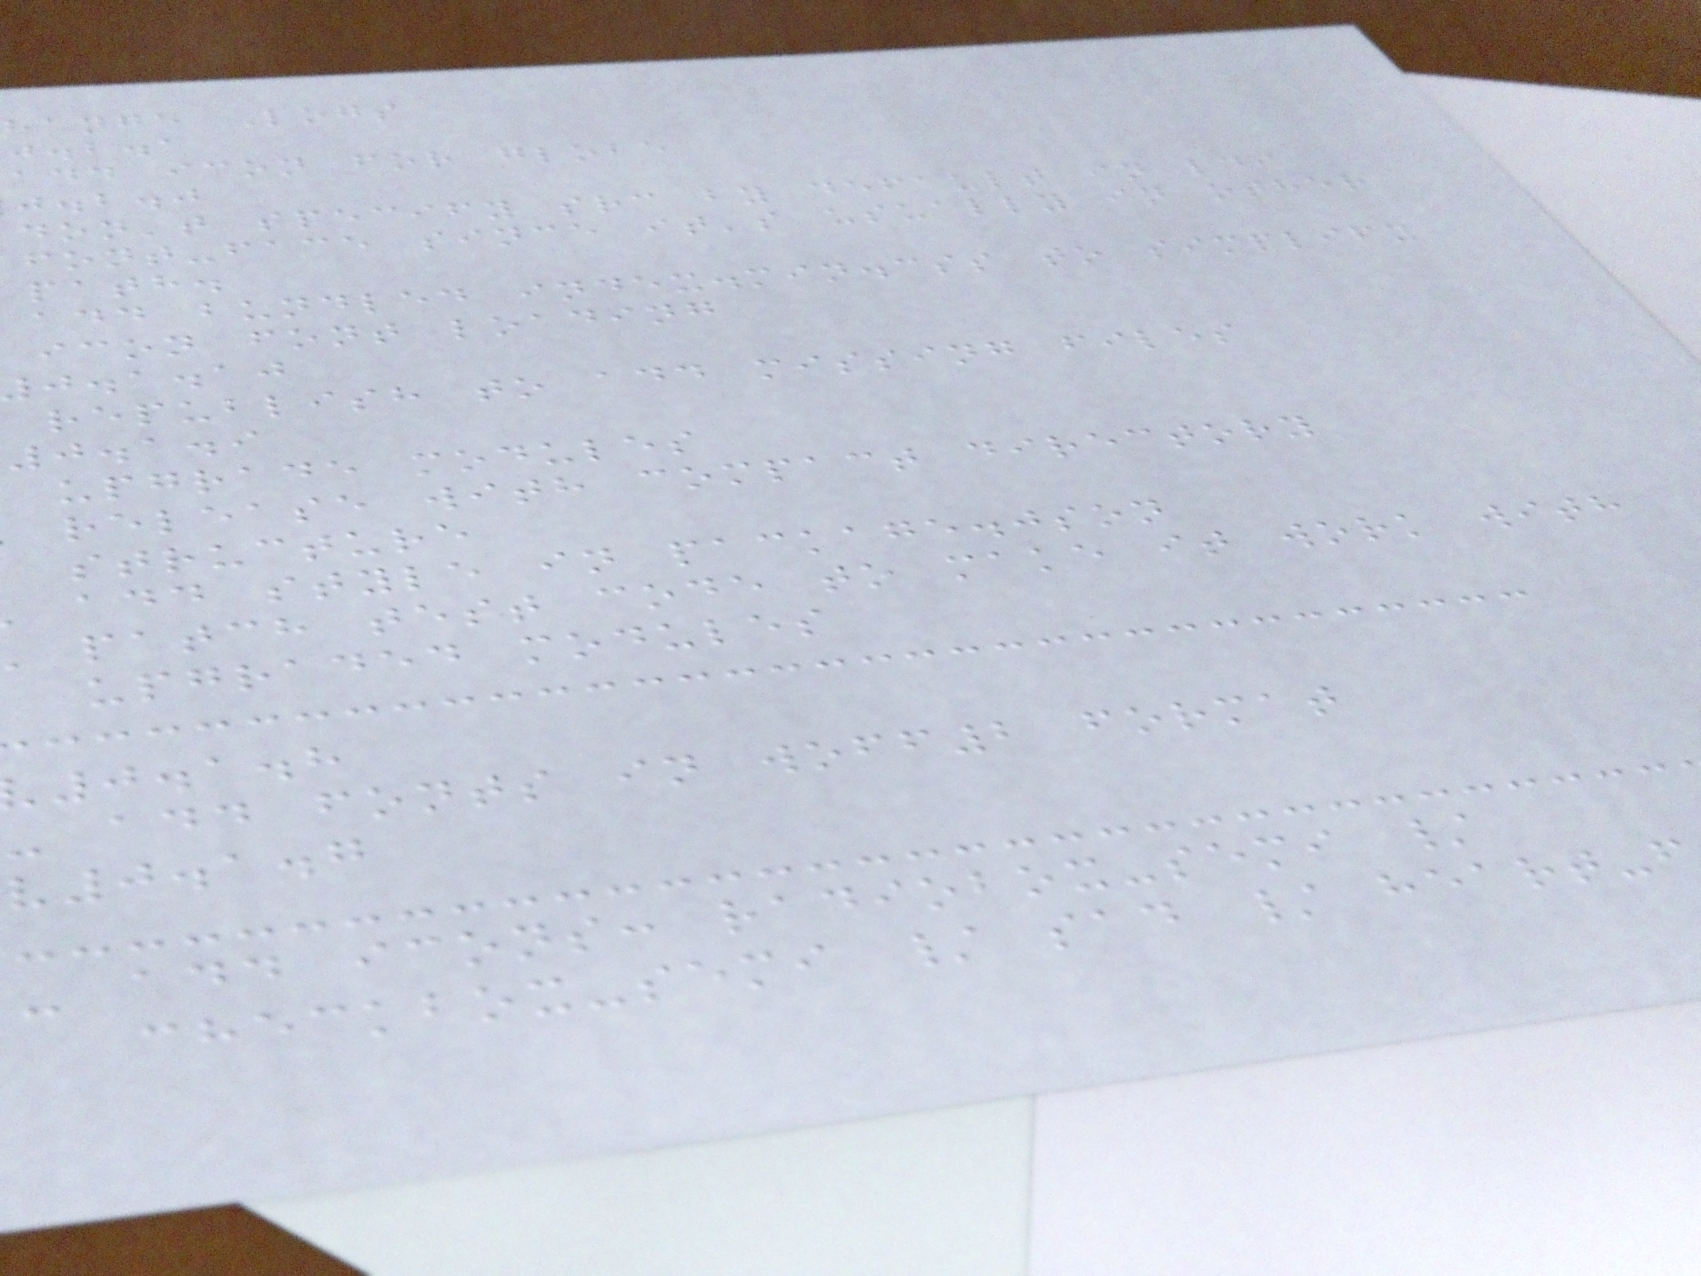hange Logs
j.b.a
add icon for globe
j.b.j
don't specify src by default in ldi
font-face since it's usually in other
path.
add bundled index.min.css to simplify
icon font loading
j.a.aj
republish to add missing files
0.1.9
upgrade modules
release with compact directory
structure
add style in package.json
patch test code to make it work with
upgraded modules
0.1.8
- add fonts in woff2 format
v0.1.7
- add icons: radiobox-semi /
checkbox-semi / sad / heart-f
